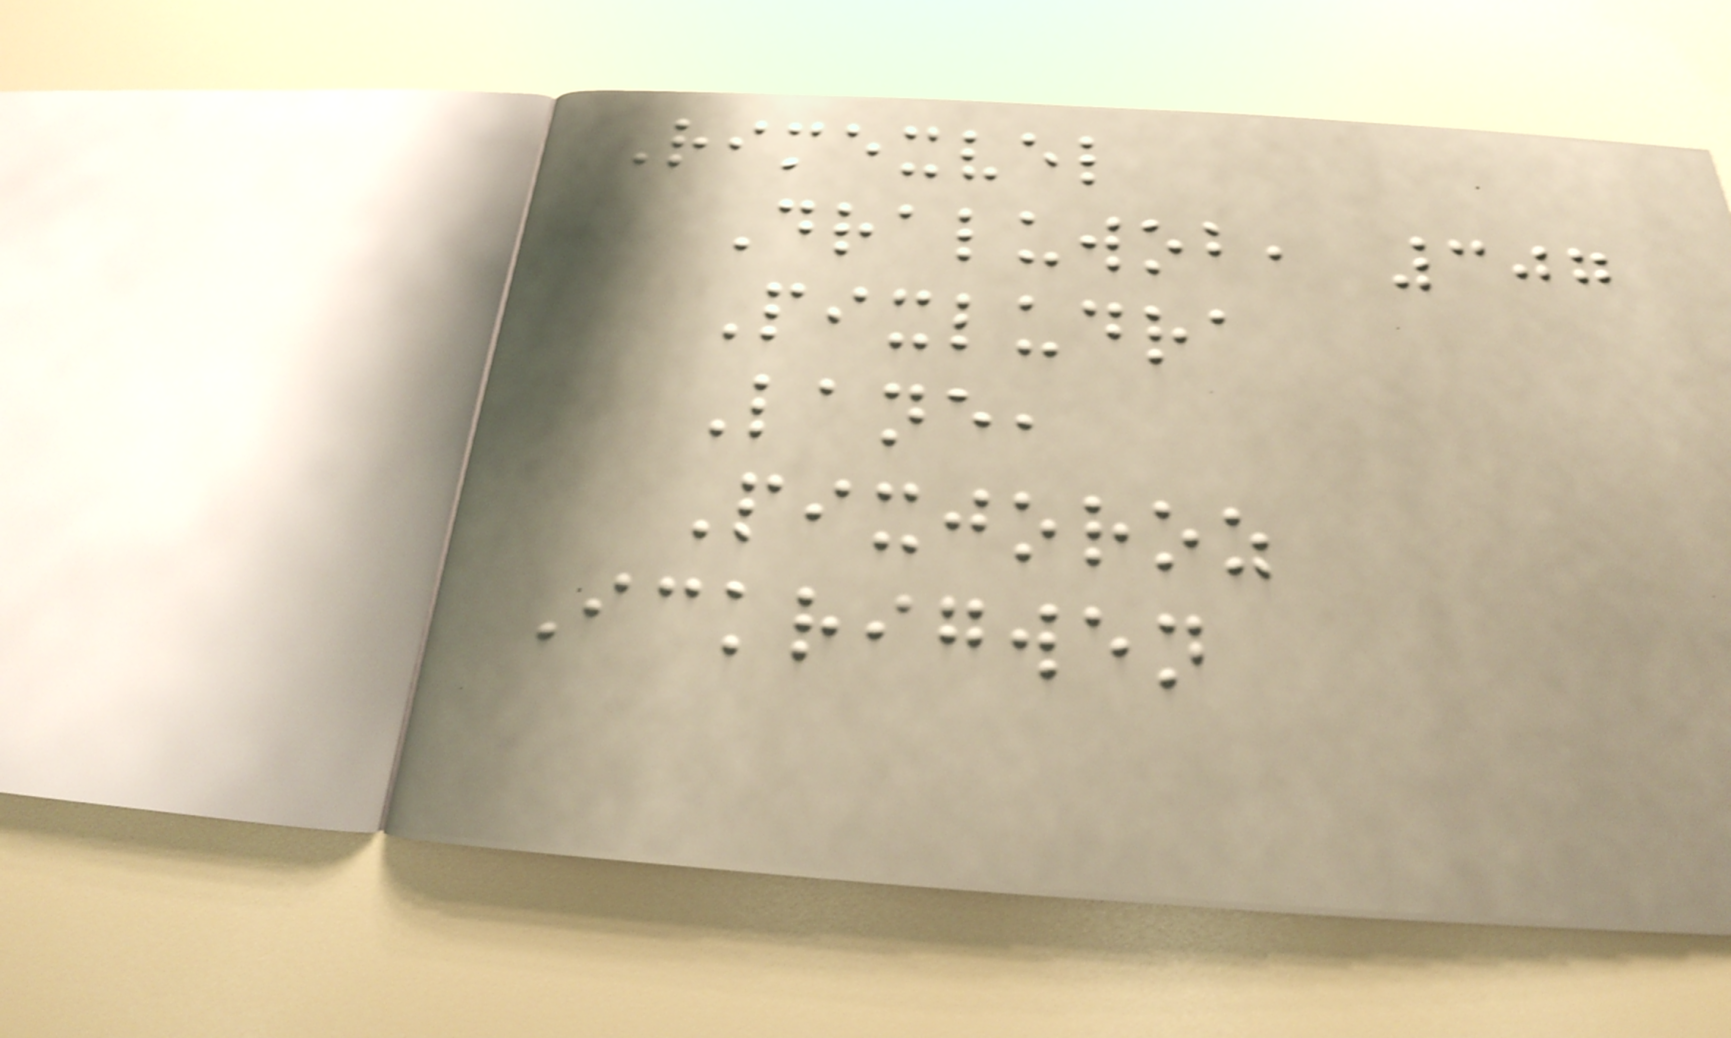Rimexvel
Draluwob, 307
Pixludra
Lane,
Pixjoroz
Ickrigwen
